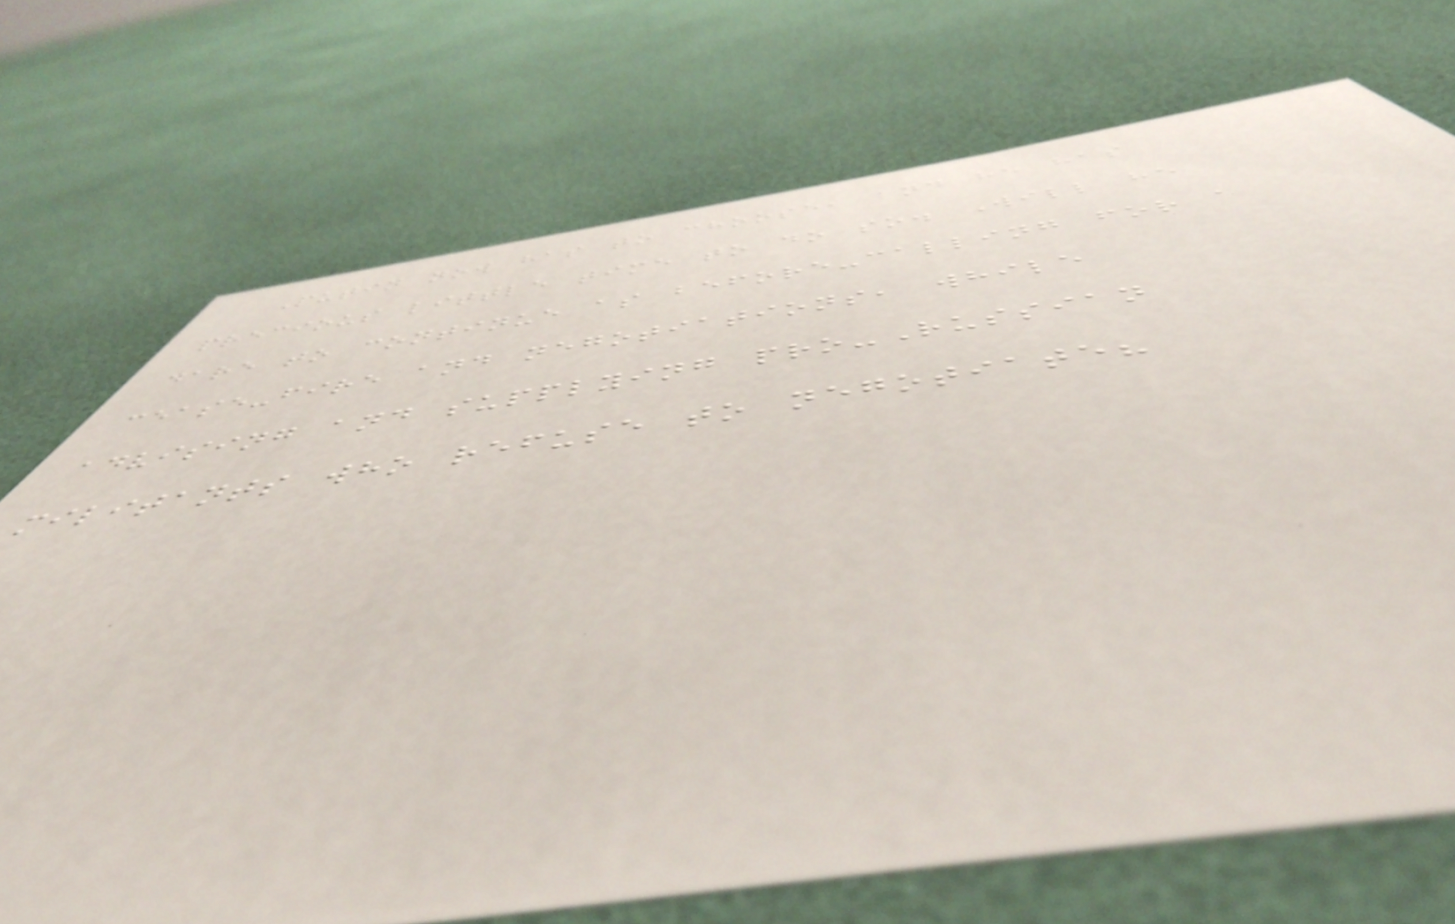Putin now has to choose, and he has
precious little time to do so. Will he
dare to continue as before-calling for a
cease-fire and negotiations, while
advising and supplying pro-Russian
militants who refuse to negotiate?
